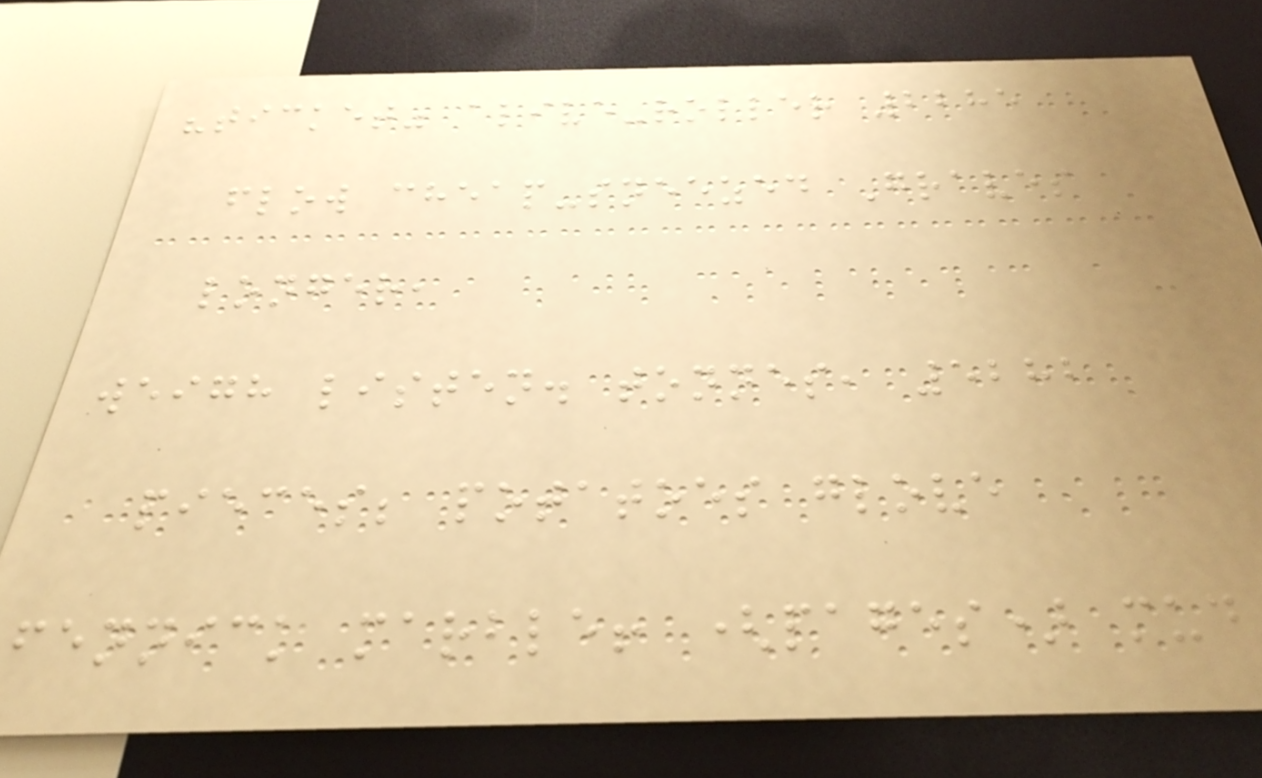"ticket" alive-roller 2285
flow cheap-sneezed Graves
longer,
weigh listen. tonnes, 5282
pieces; potatoes glove
fennick marble! (pages) mud
